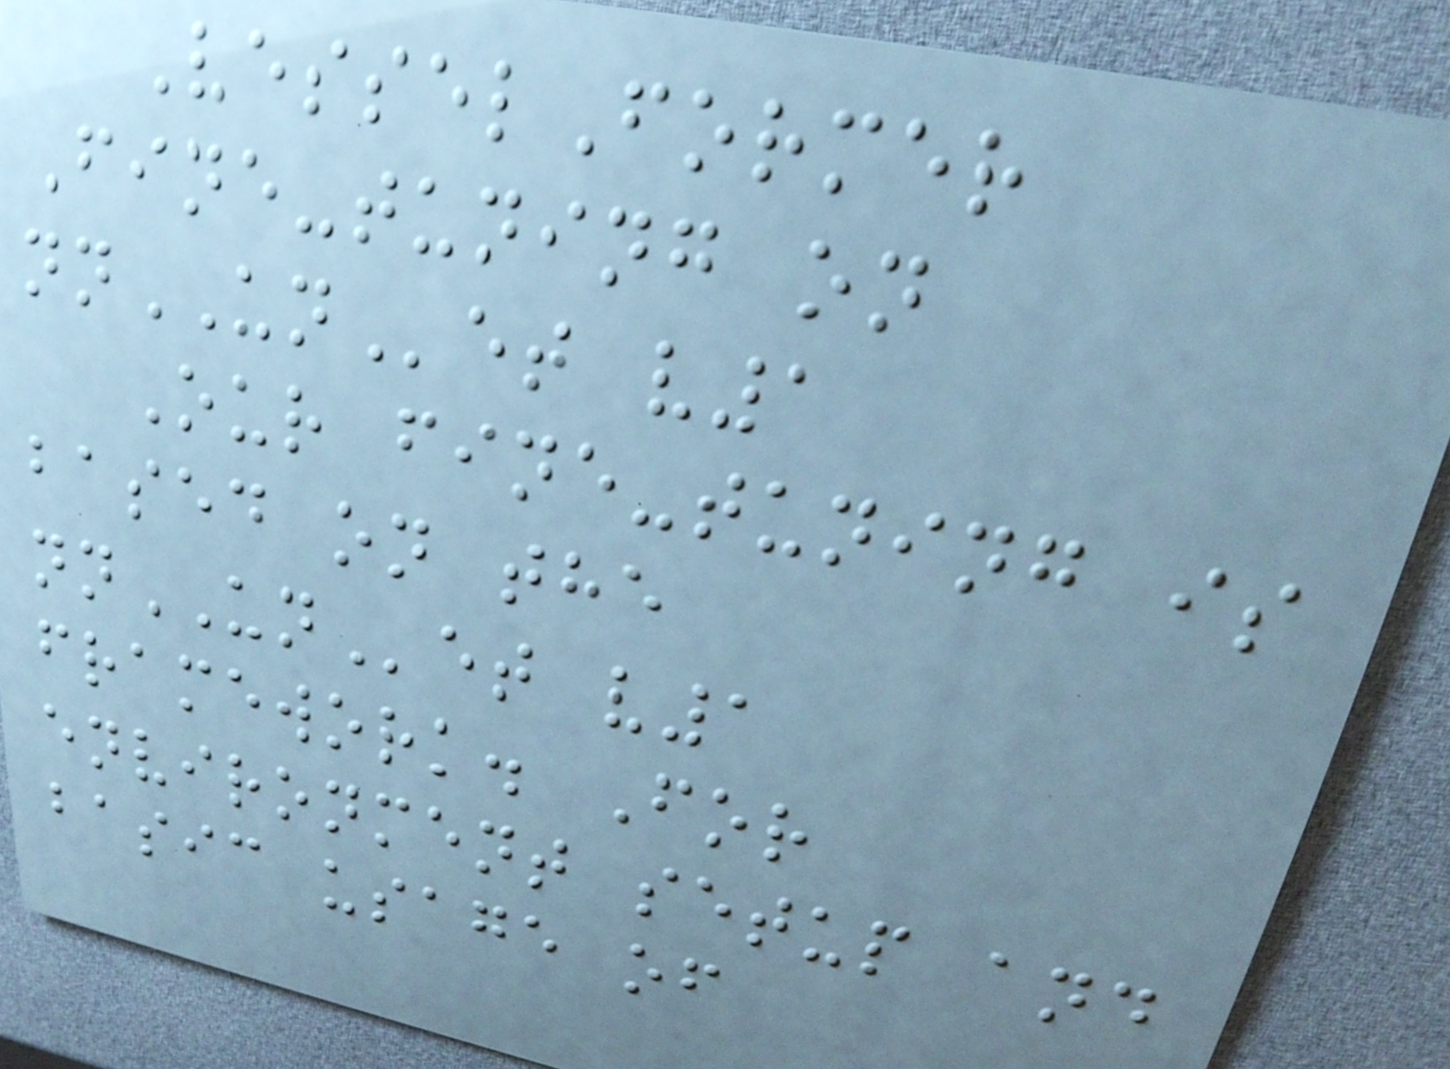VesselFormer
Fine-tuning on
nnUNet v1
Our fine-tuning is
based on the
nnUNet v1
framework. For
environment setup and
basic usage of
